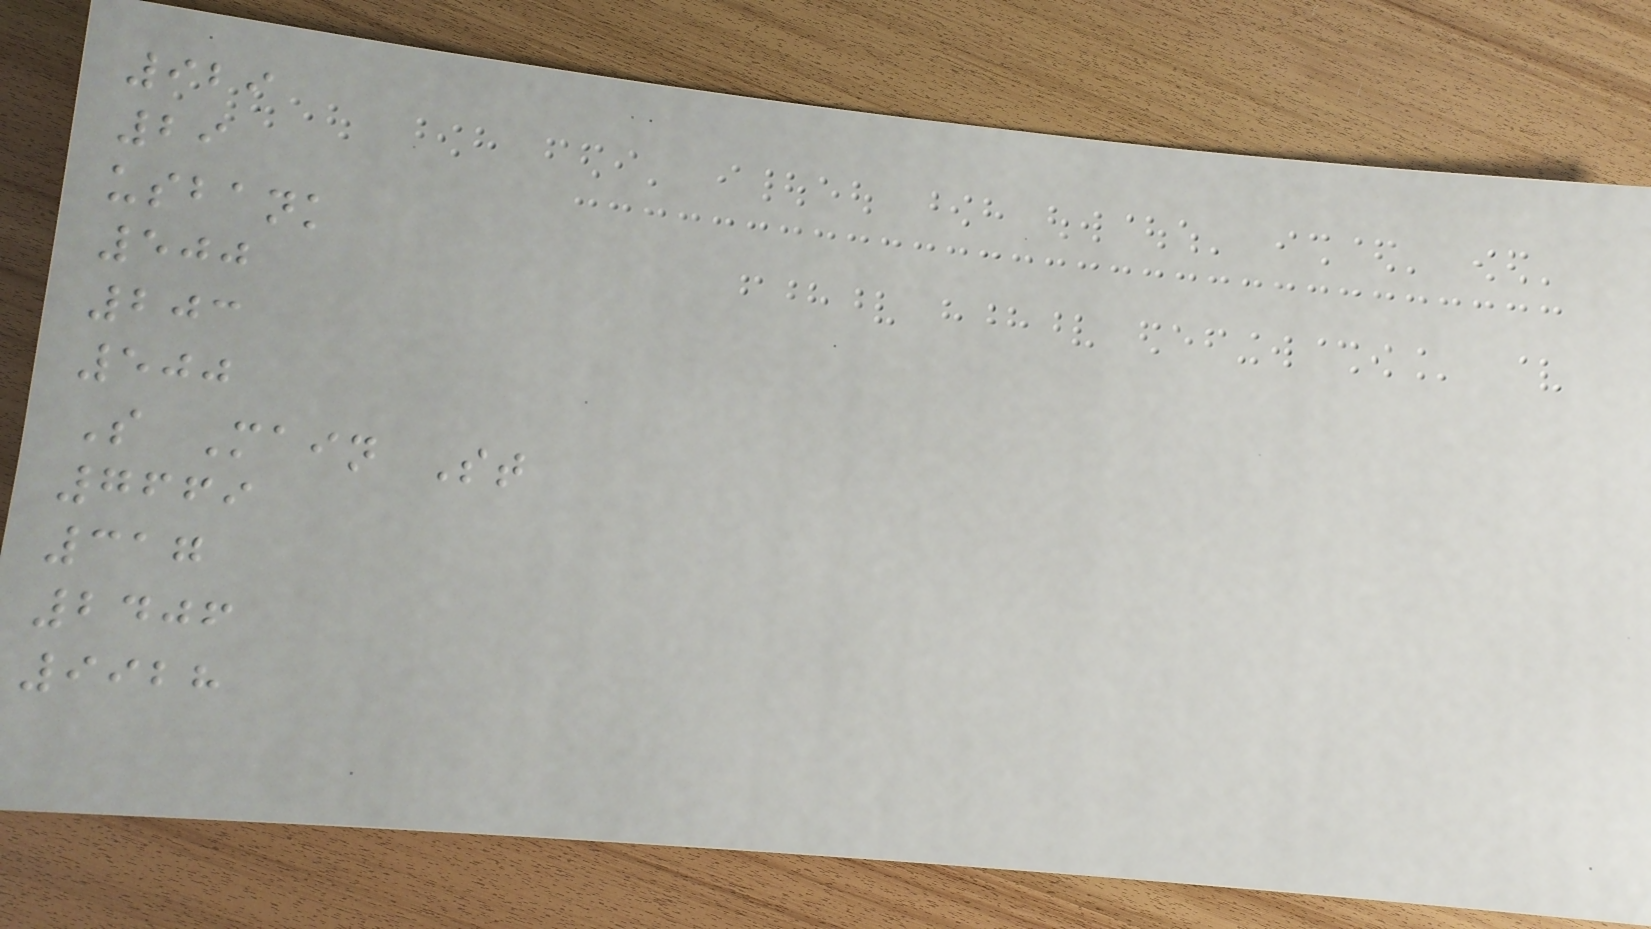929
29
usbank
500
203
500
S Main St
7669
317
2406
9928
